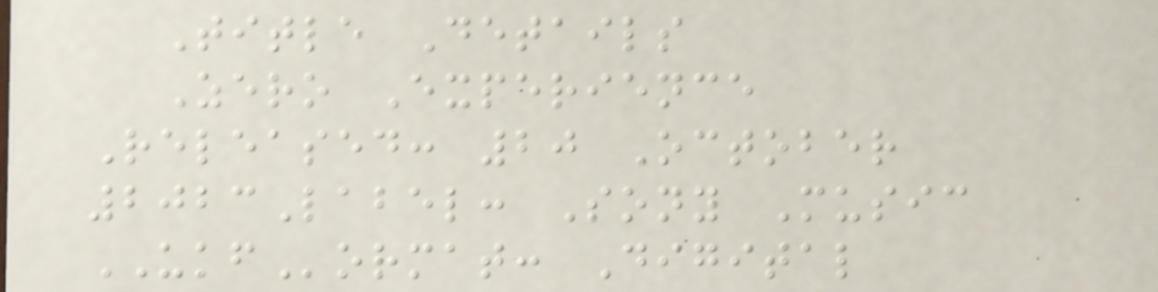Title Details
Zero Experience
Released: 20 October
2023Label: Sony Music
UKFormat: Digital
